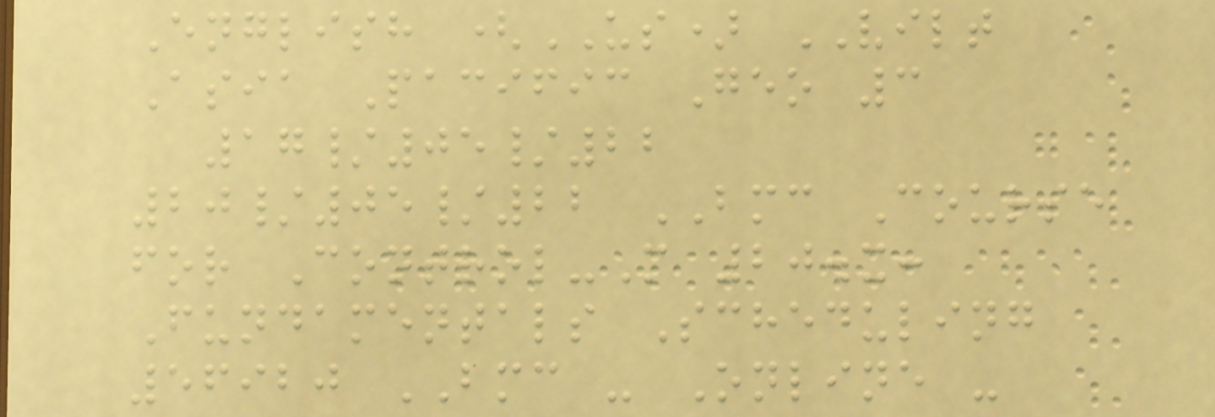English (US) VILT
Asia Pacific Geo 3
17/05/22
20/05/22 BMC Course
for Control-M 20.x:
Fundamentals Scheduling
56920 BMC - Online -
